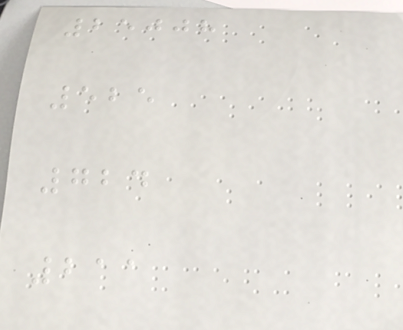25008
525
724
211
